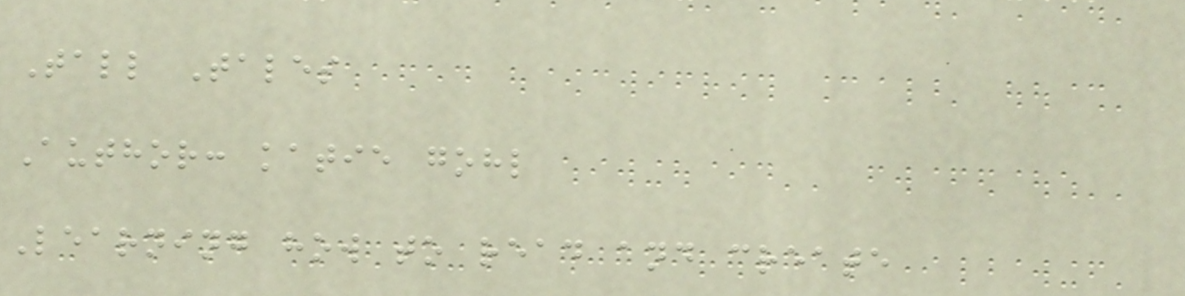Tall Tales
Author: katie gohl
Learning how to read and create
